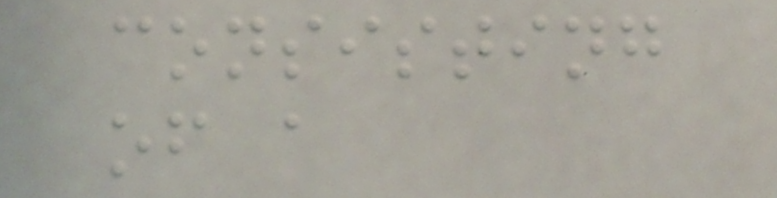consisting
of a
